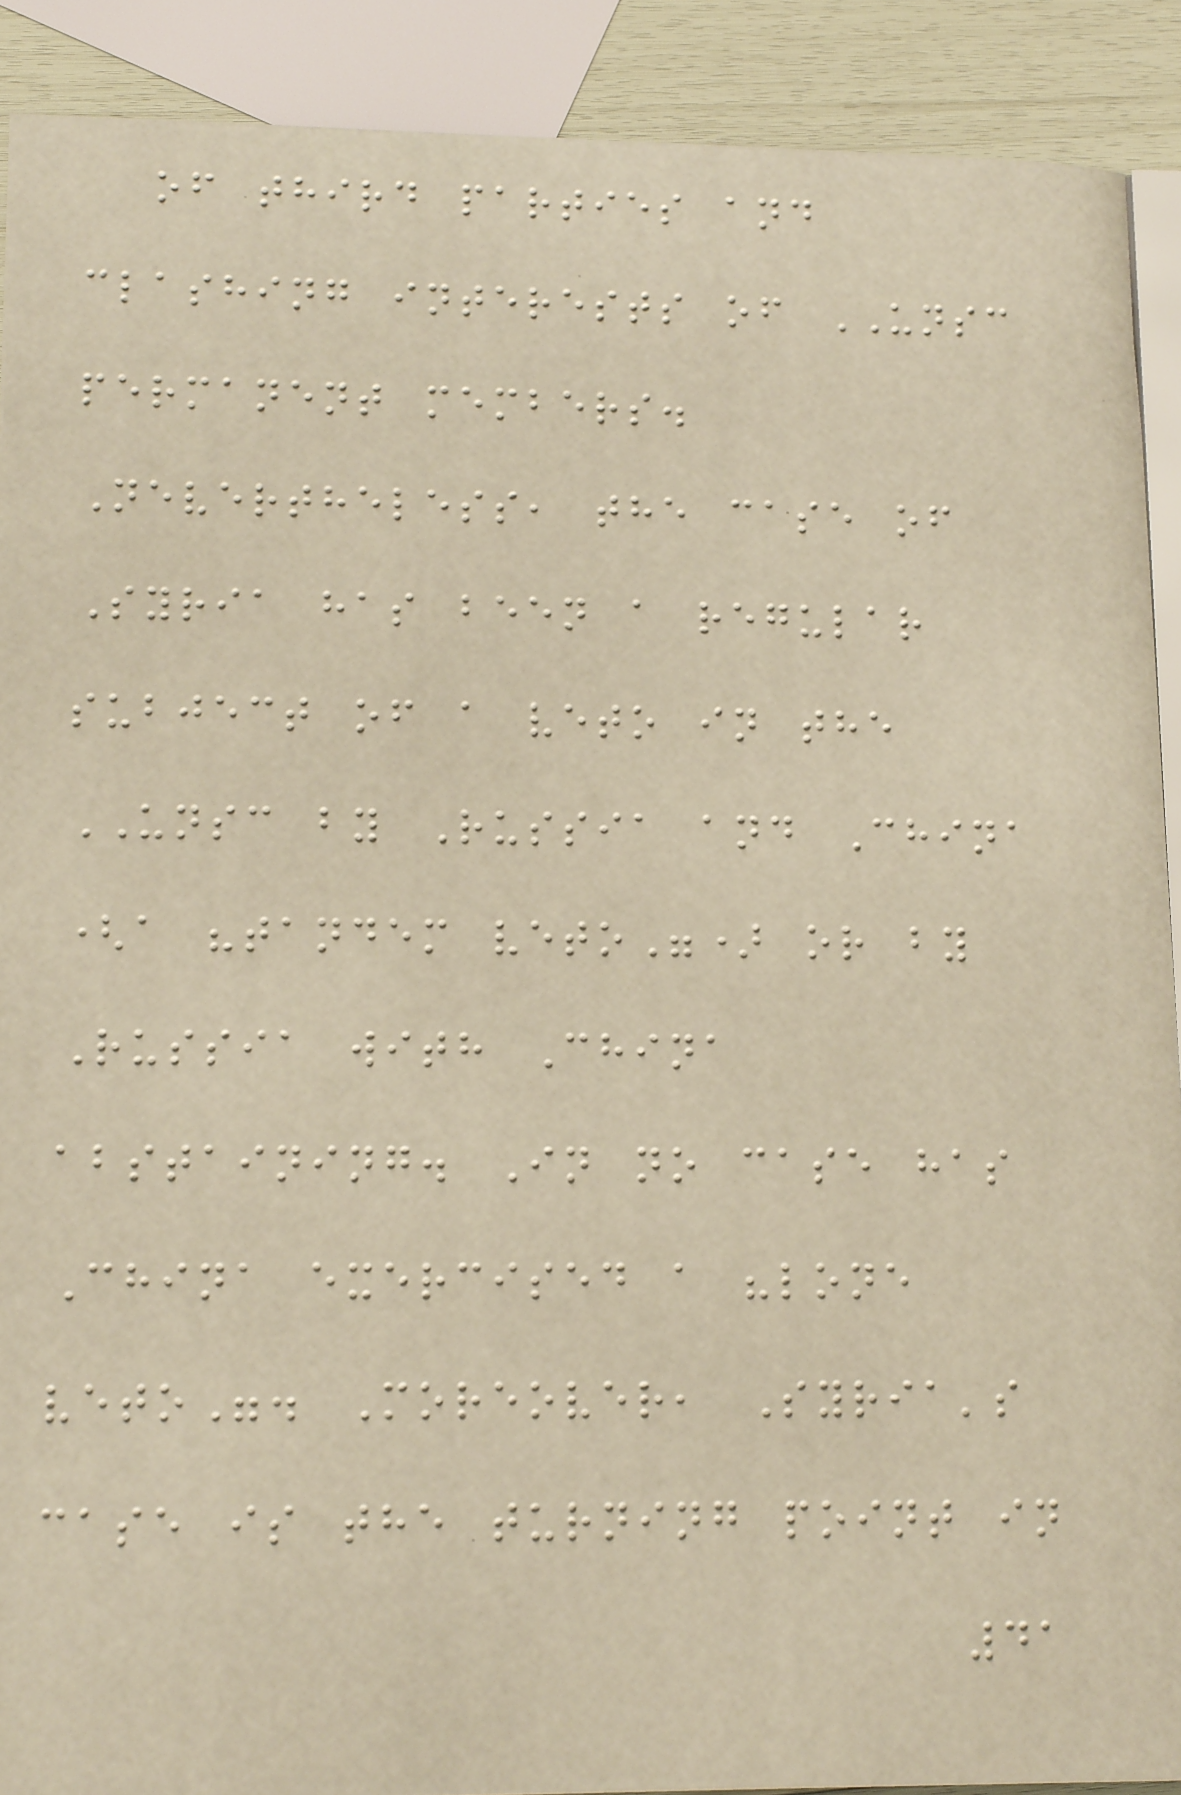of third parties and
clashing interests of UNSC
permanent members.
Nevertheless, the case of
Syria has been a regular
subject of a veto in the
UNSC by Russia and China
(a "tandem veto") or by
Russia with China
abstaining. In no case has
China exercised a "lone
veto". Moreover, Syria's
case is the turning point in
41
